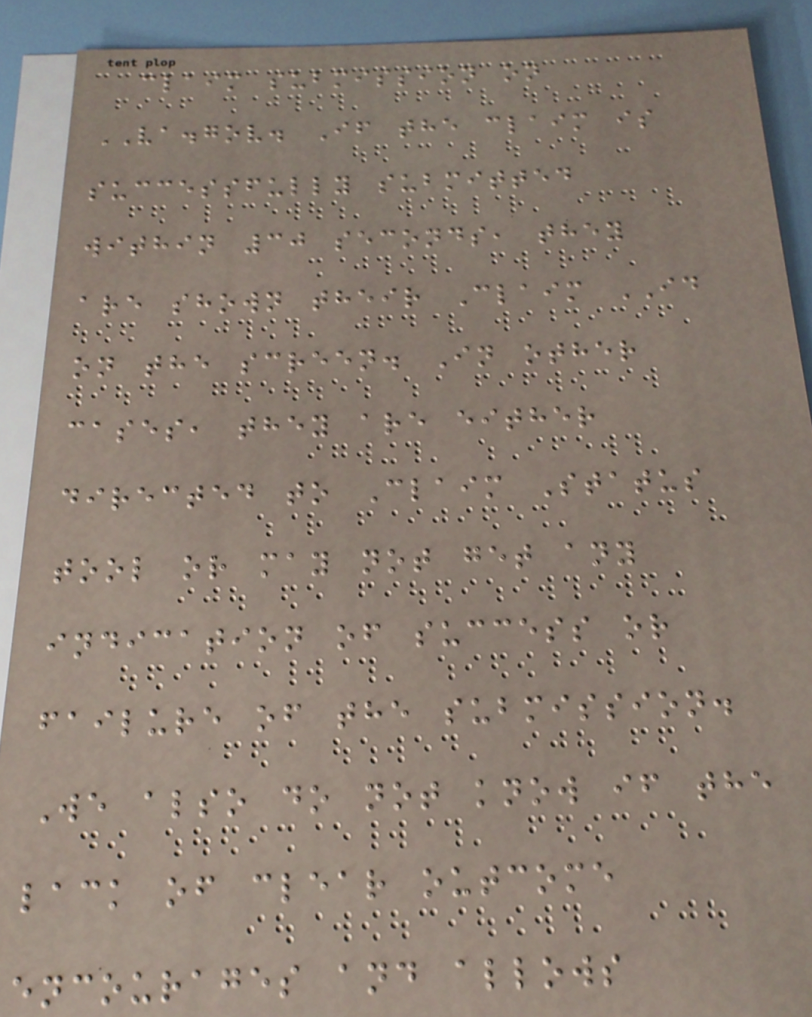claim submission on
VA.gov. If the claim is
successfully submitted
within 30 seconds, they
are shown their Claim ID
on the screen. In other
cases, they are either
directed to Claim Status
tool or may not get any
indication of success or
failure of the submission.
We also do not know if the
lack of clear outcome
encourages and allows
